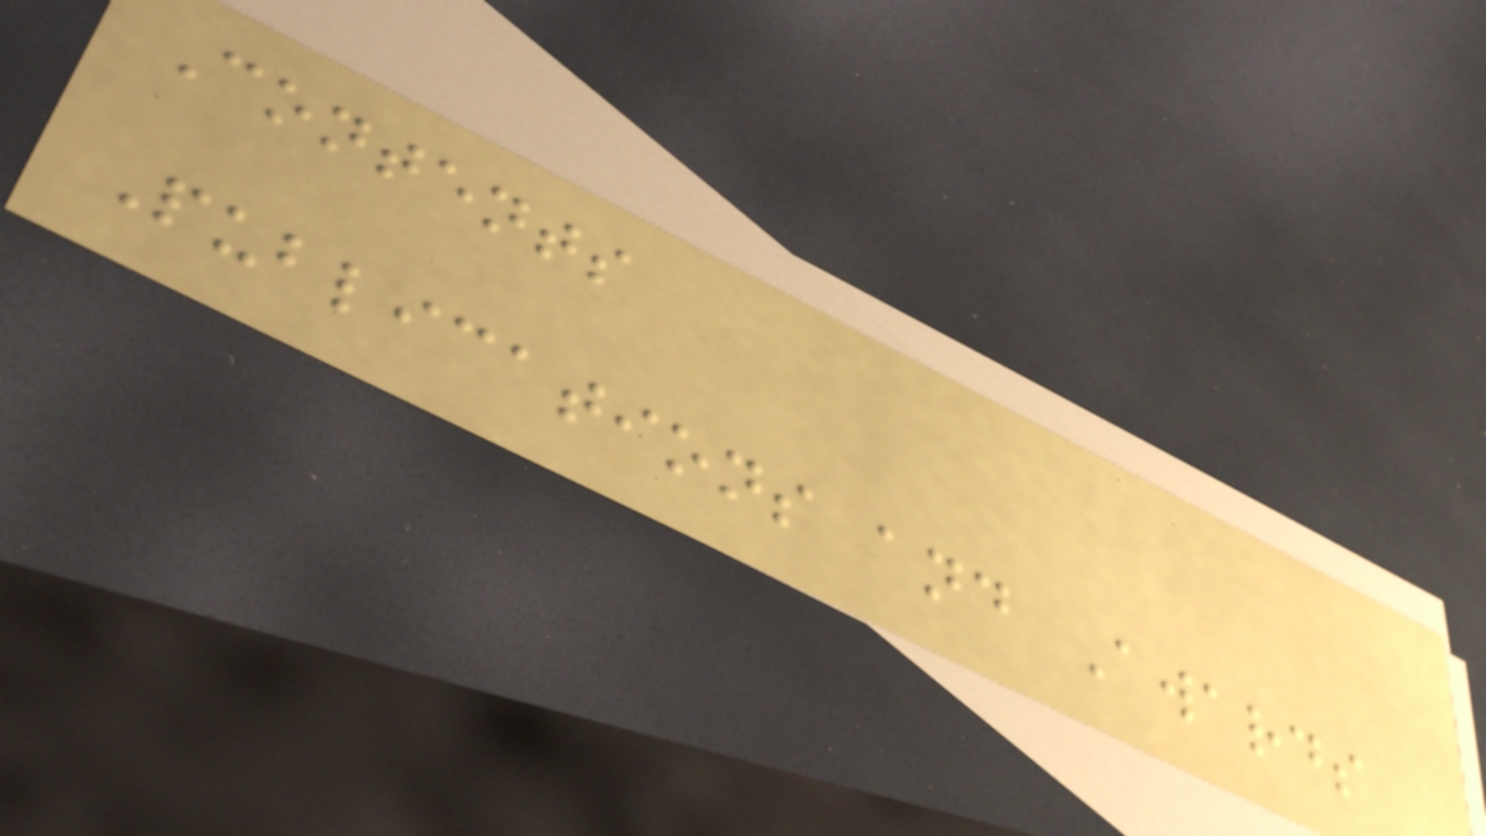Contents
Publications and Awards
